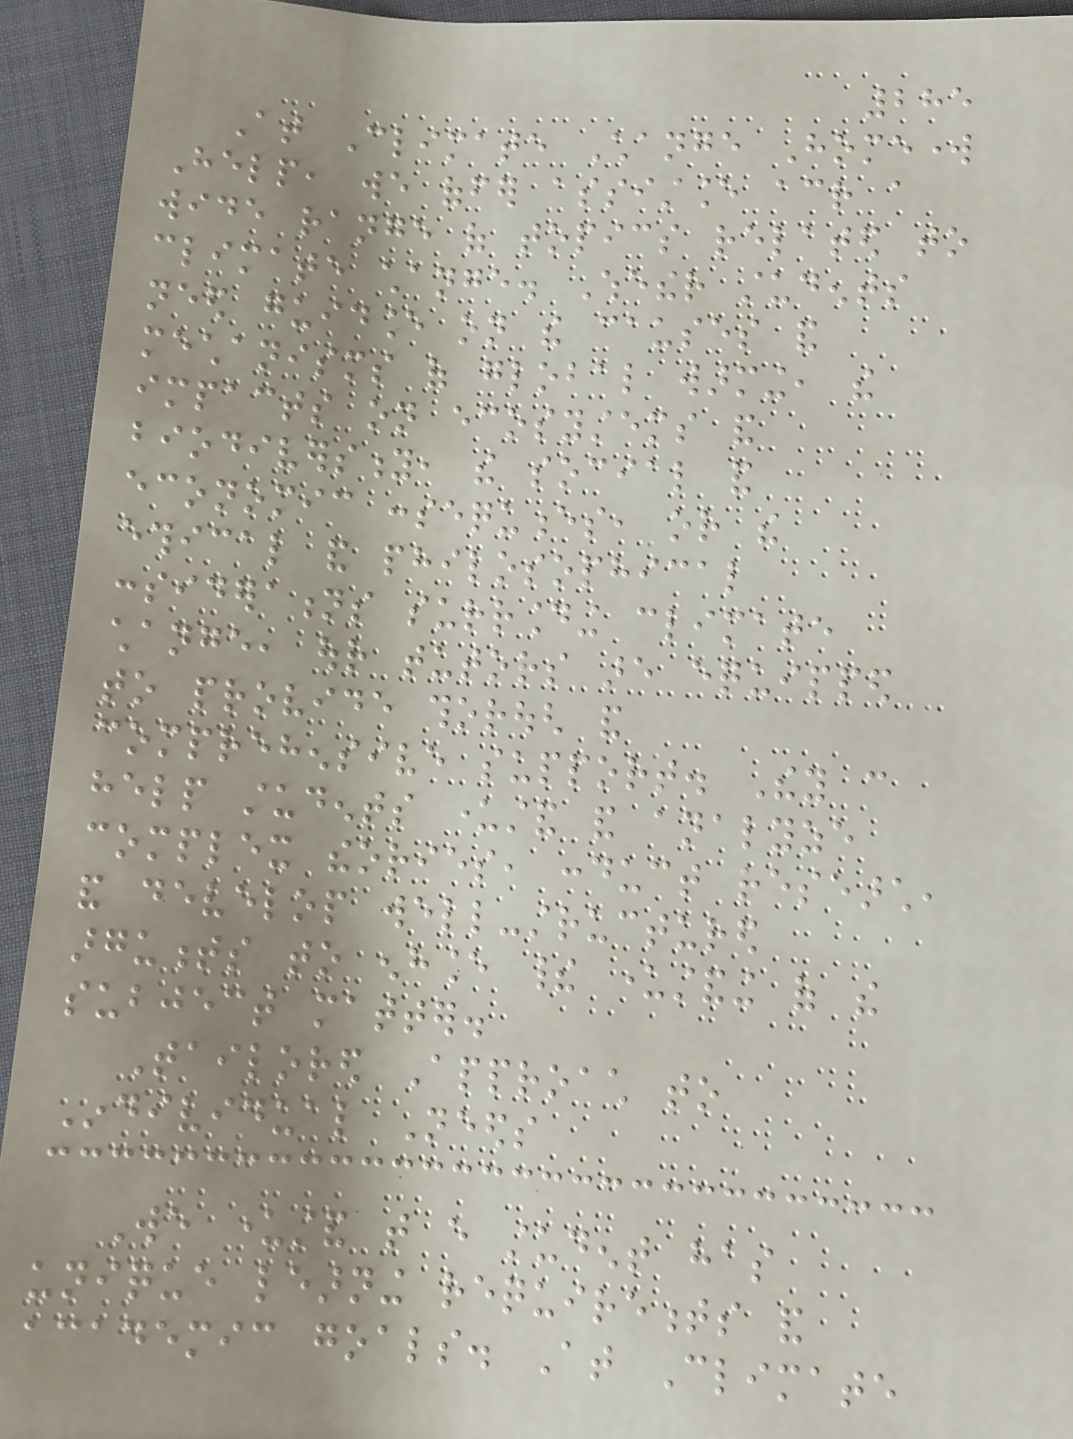285
At Climate Change Homework
Help, we offer assistance across a
wide range of topics related to
climate change. Whether students
need guidance on the causes and
mechanisms of global warming, the
impacts on ecosystems and
biodiversity, the social and
economic consequences, or the
ethical and philosophical
considerations surrounding climate
change, our tutors are equipped
to provide thorough and
comprehensive support. They can
help students understand and analyze
complex theories, conduct research,
and develop well-structured
arguments to enhance their understanding of the
subject matter.
Tailored Approach to
Individual Needs
We understand that every student has
unique learning requirements and
academic goals. At Climate
